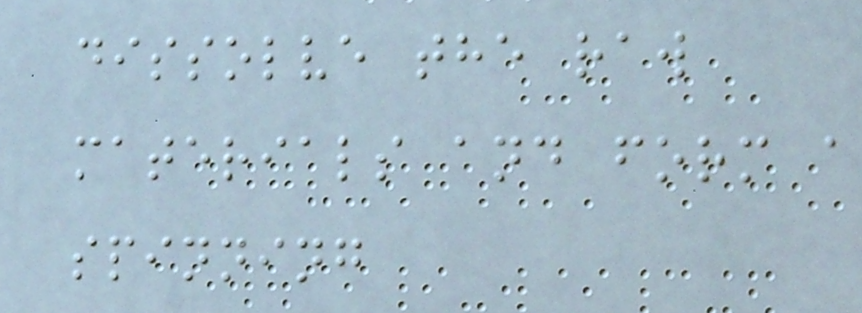dissolve the raw
materials and form a
spinning
